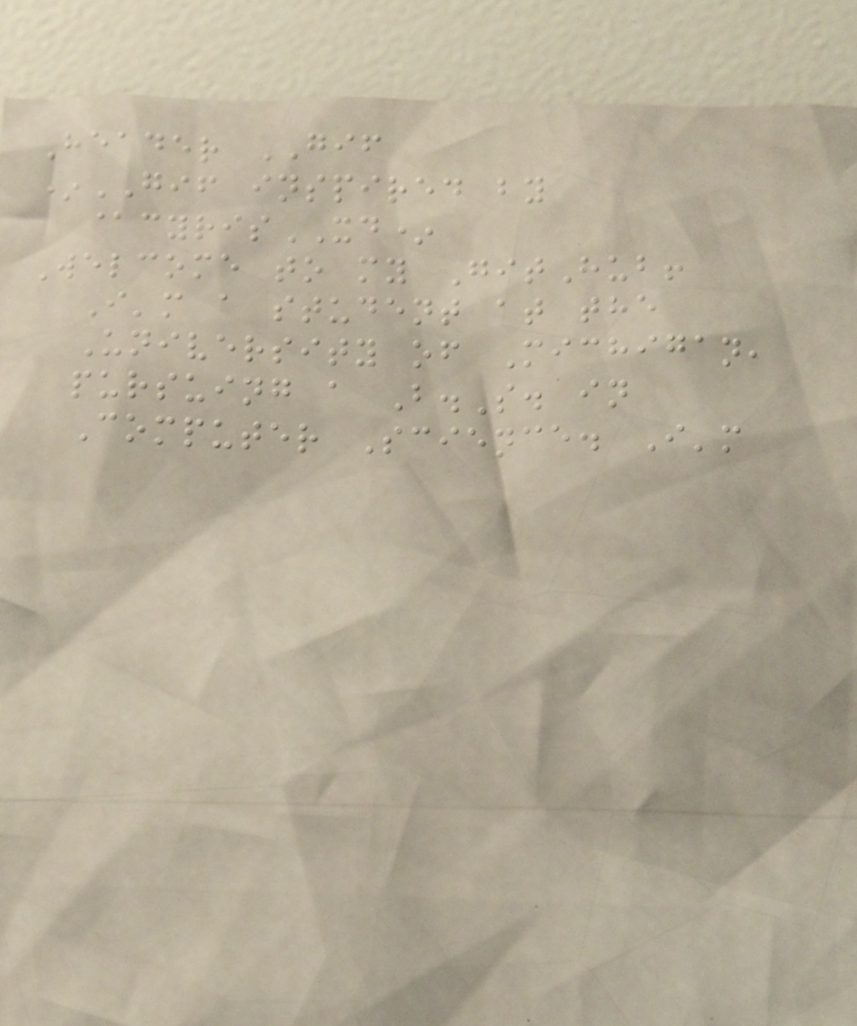Header GIF
*GIF inspired by
@cyrisXD*
Welcome to my GitHub!
I'm a student at the
University of Michigan,
pursuing a B.S. in
Computer Science. I'm
